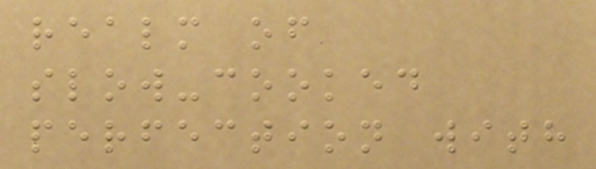realm of
slow-cooked
perfection with
